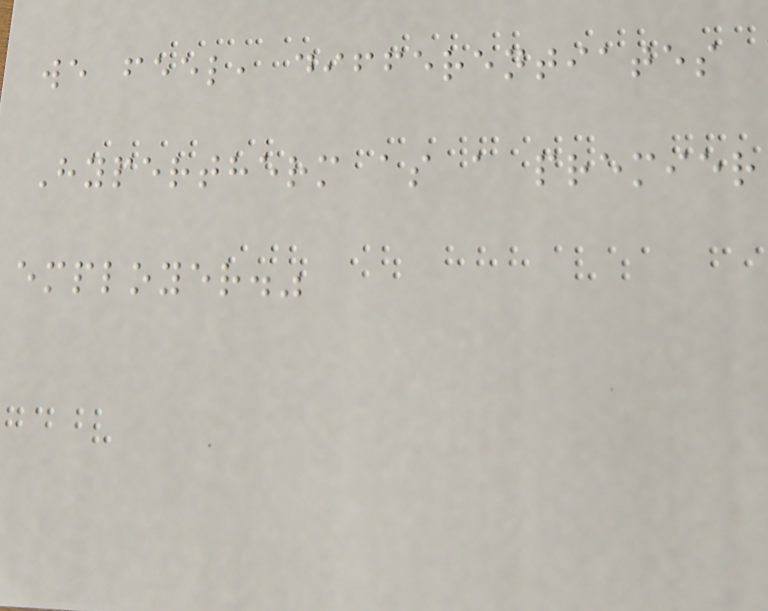we feel, differentiates
Hypertherm as a premier
employer."
